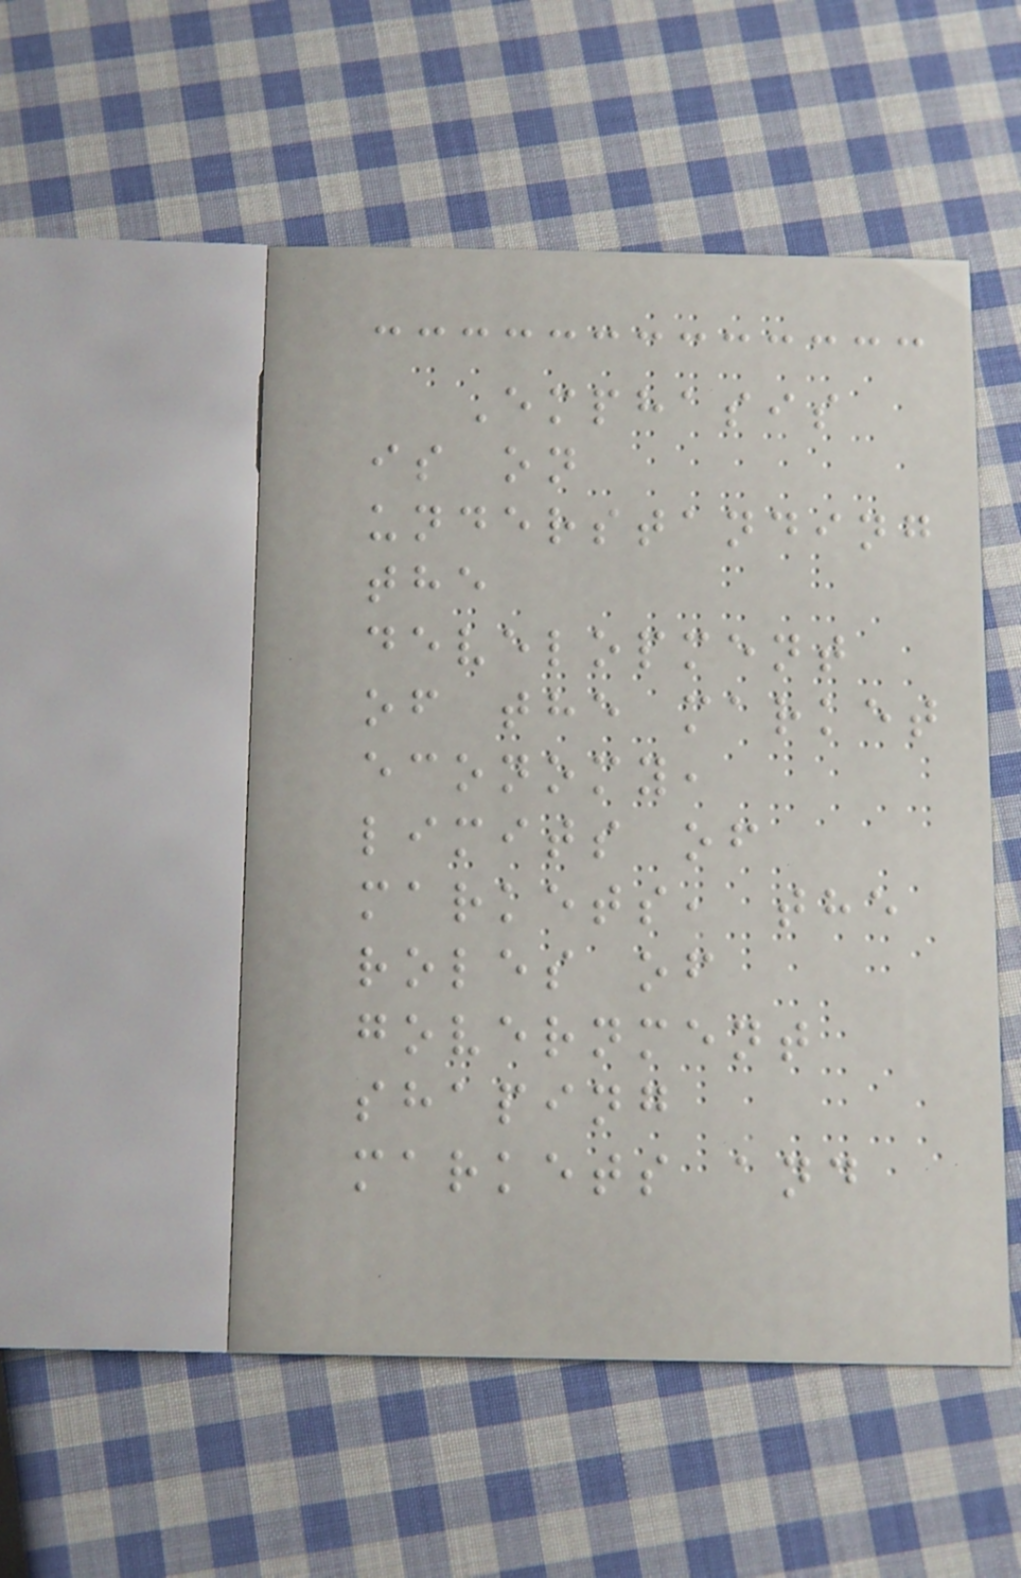Emphasis
is on
understanding
the
development
of the market
economy,
limits of
markets, the
roles of
government
shaping
markets and
